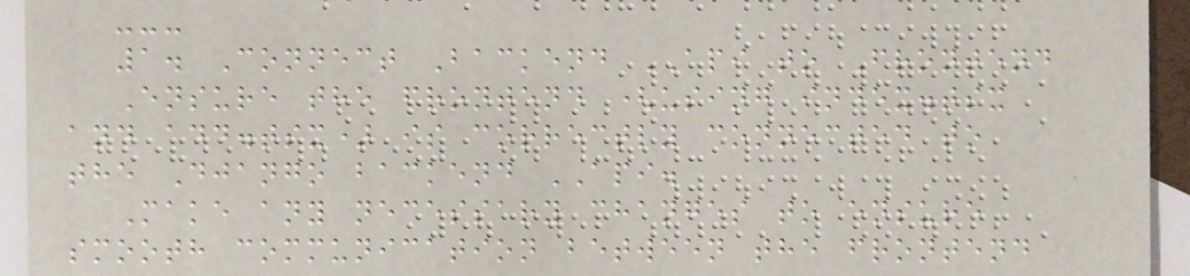---
1. Connect Backend API to Frontend
Ensure the frontend (using index.tsx
and add.tsx) is correctly connected to
the Django backend API.
Make any necessary changes to ensure
smooth communication between the frontend
